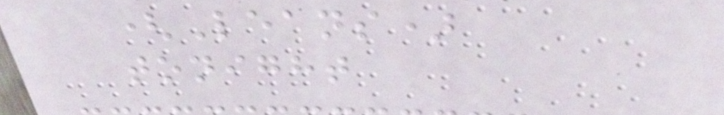(Leans)
tonight
